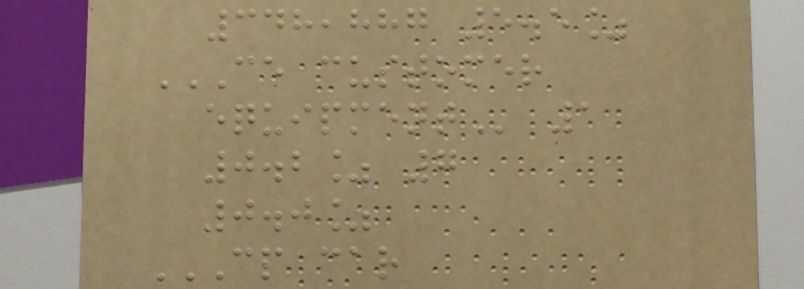348,887 5.5%
CE CUSTOMER
EQUIPMENT 1
0.2% 7
0.0%
CP CAR
